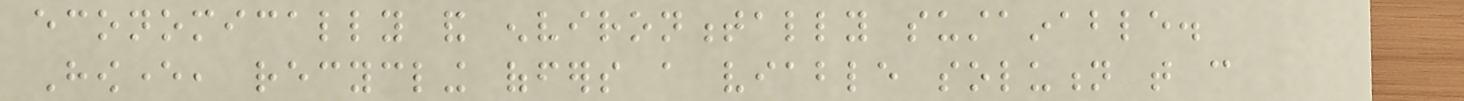economically and environmentally sustainable.
However, recycling offers a viable solution that can
